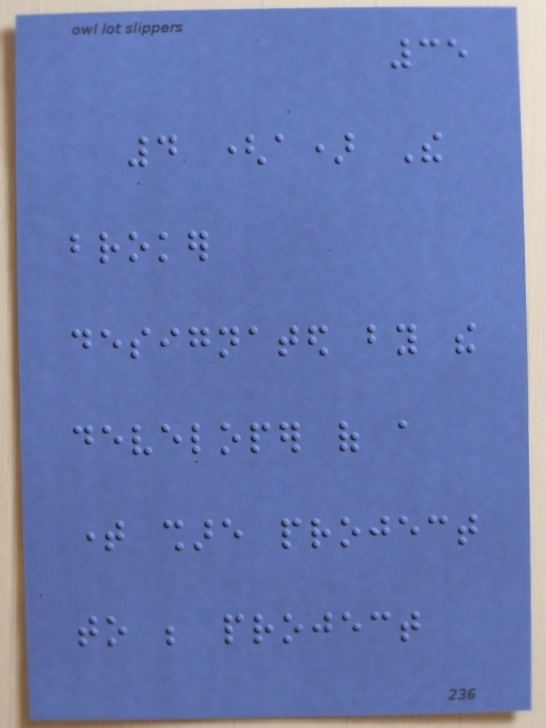35
4 (a) The
broker
designated by the
developer of a
time share project
to be project
